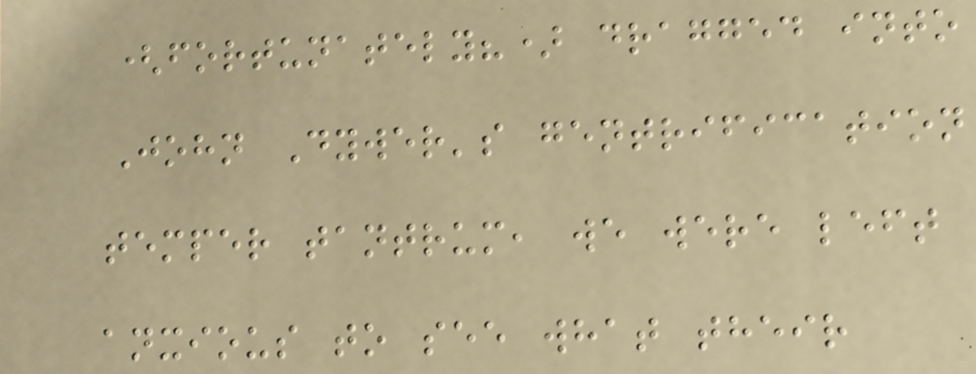(fortunately?) dragged into
John Dywer's gentrification
temper tantrum, we were left
anxious to see what their
